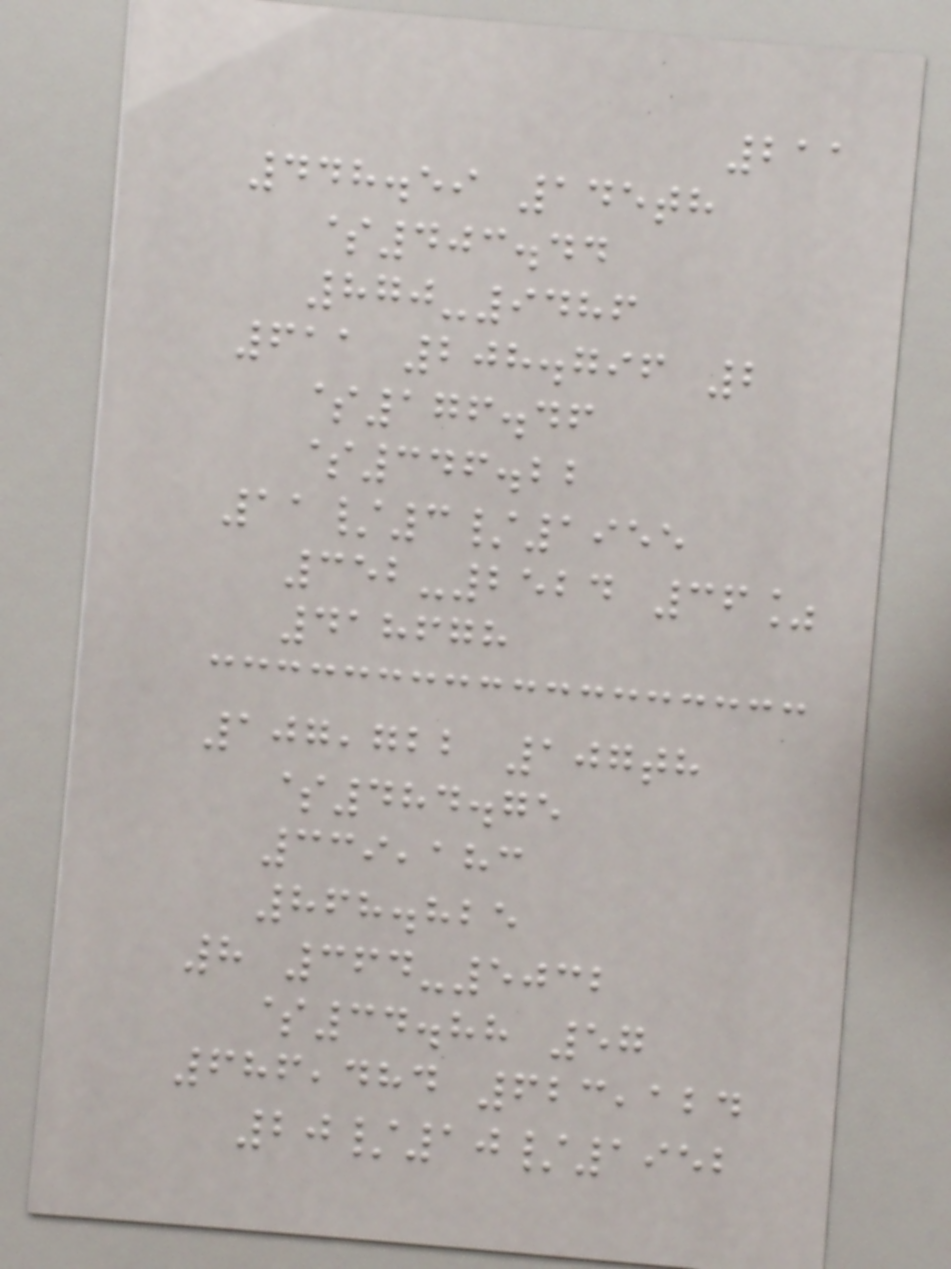211
448.59 145th
$403.44
870-9486
611 208.796 2
$176.46
$346.22
11/3/1955
352-2524 36%
418678
107,722 107th
$484.75
339,183
868.825
8 364-5032
$34.88 57
686,484 623,124
20/10/1952
